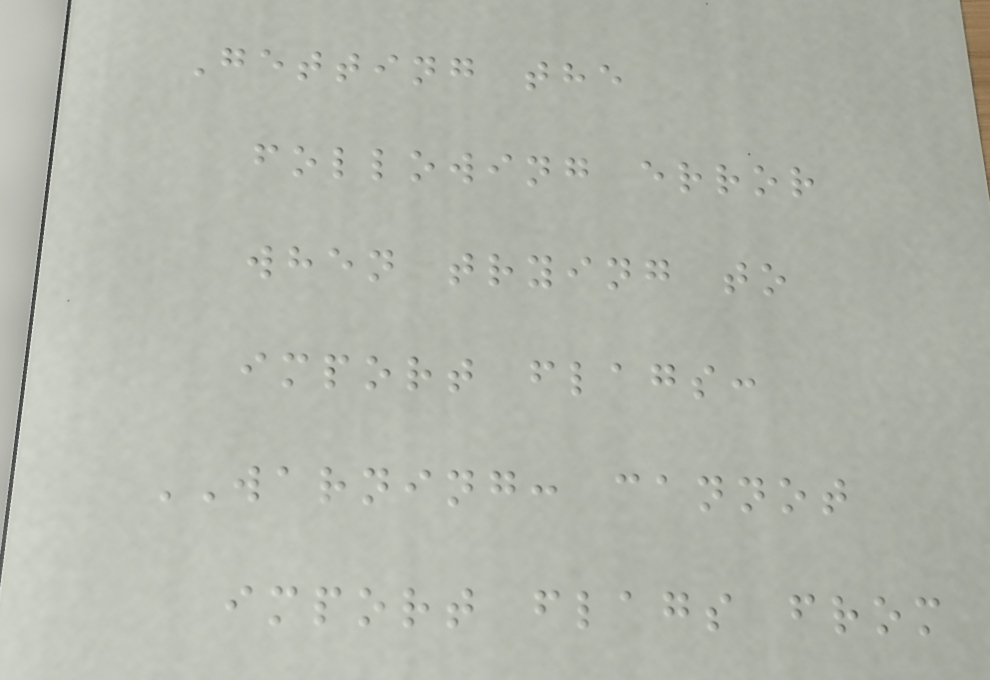Getting the
following error
when trying to
import flags:
WARNING: cannot
import flags from
